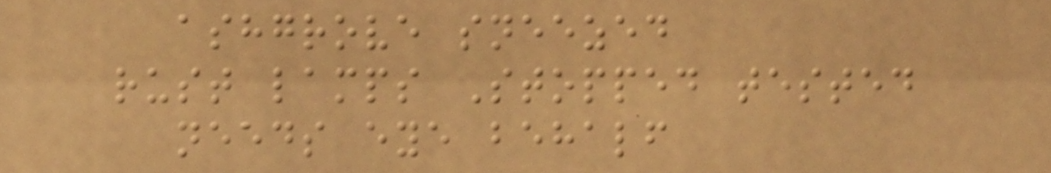ashgrove sneezed
rust lamps Stopped tested
needs eye behalf
